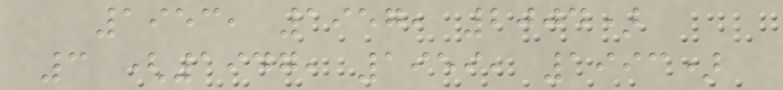1953, 1957, 2004)
3 (1947, 1959, 1993)
